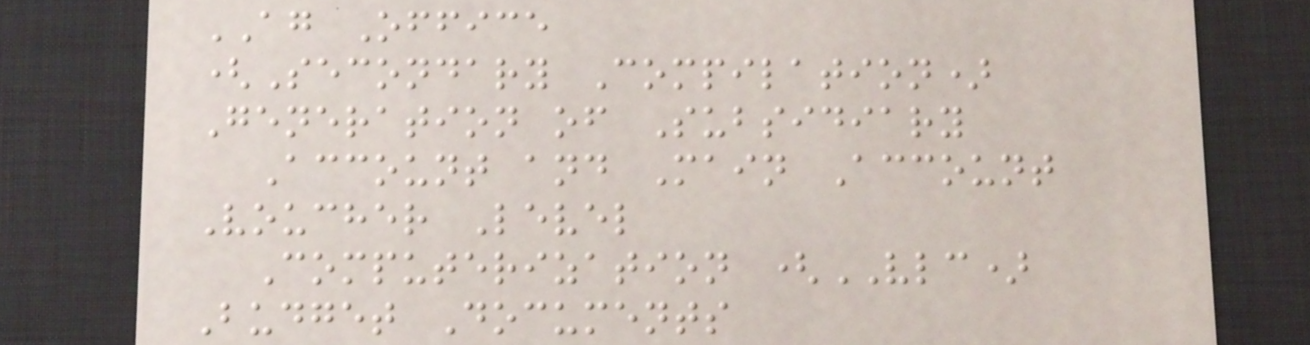AG Office
(Secondary Compilation)
Generation of Subsidiary
Account and Main Account
Voucher Level
Computerization (VLC)
Budget Documents
